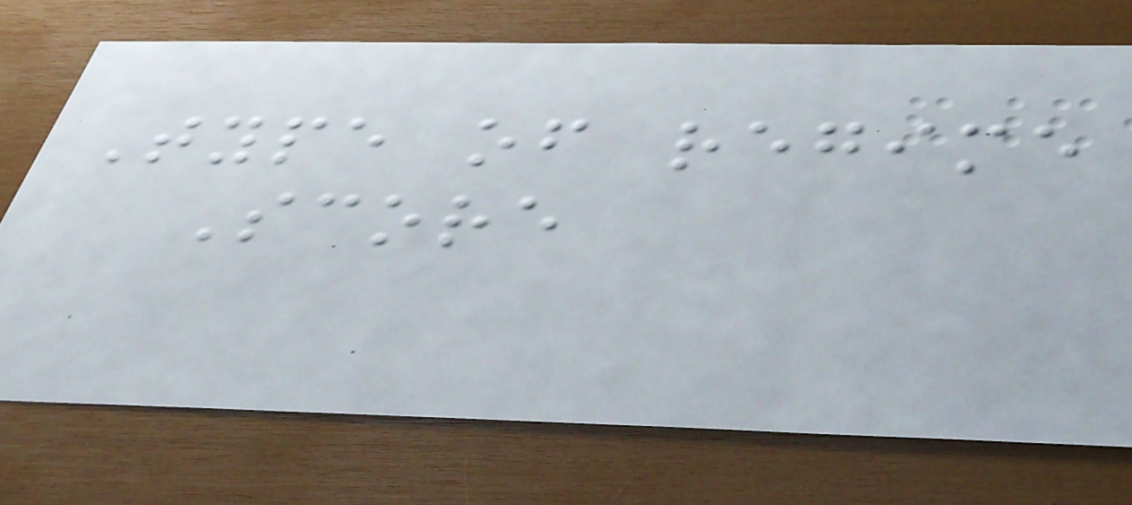Type of regime
Score
